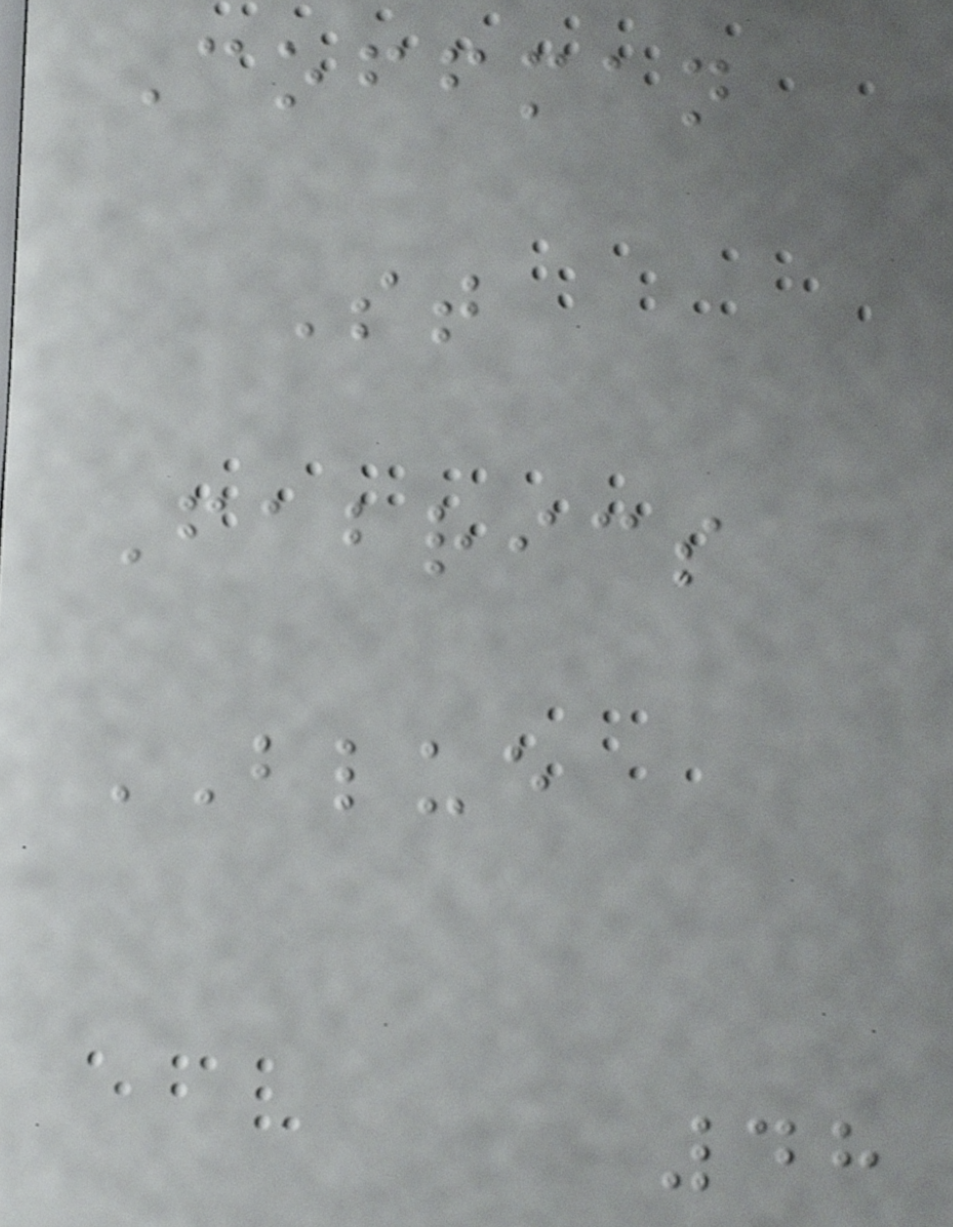Coffman
St
Fabrics
BLUE
48
